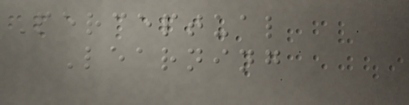Perceptual
Learning
